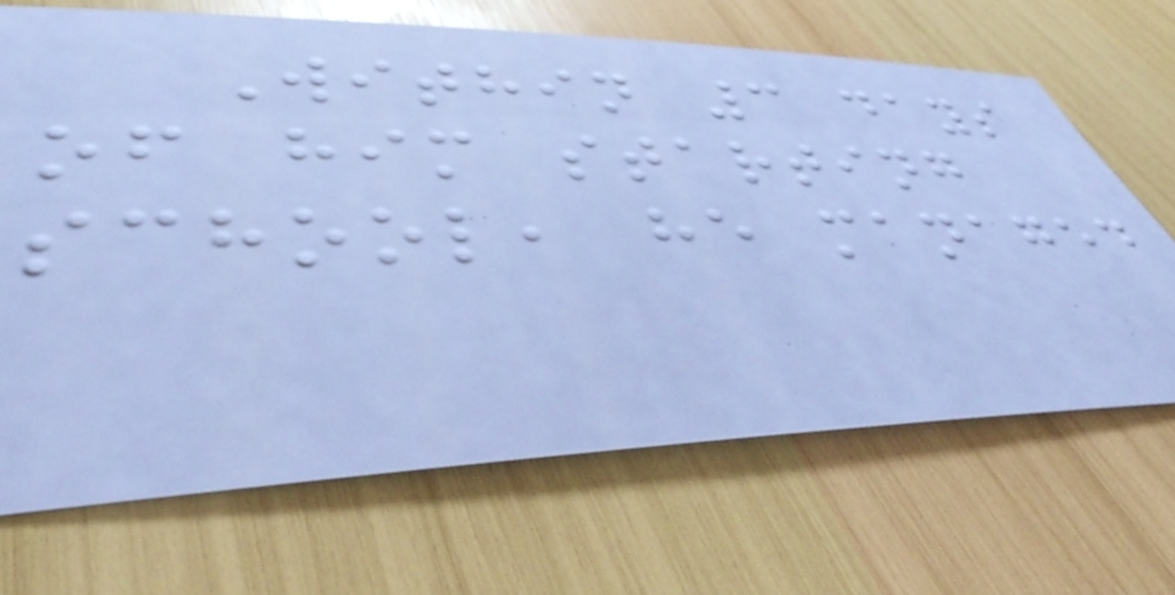Within 3 days
of him starting
school, he managed
